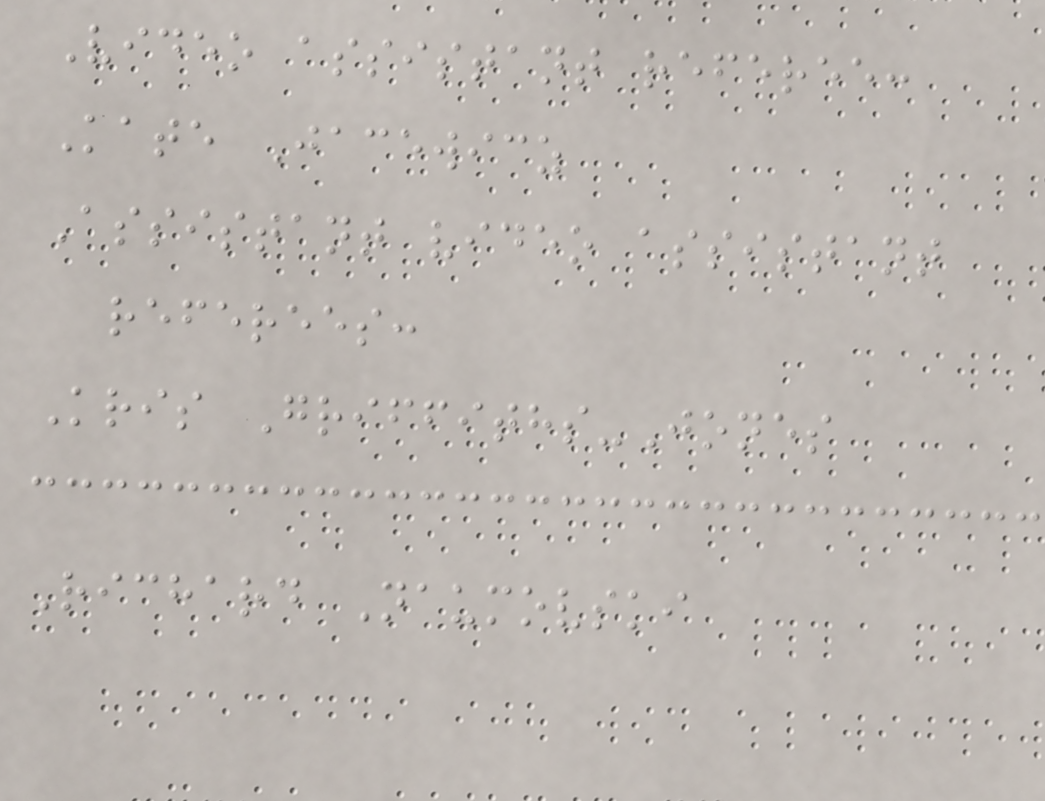Video assistant referee:
Kate Jacewicz
Assistant video assistant
referees:
Kris Griffiths-Jones
Richard Naumovski
